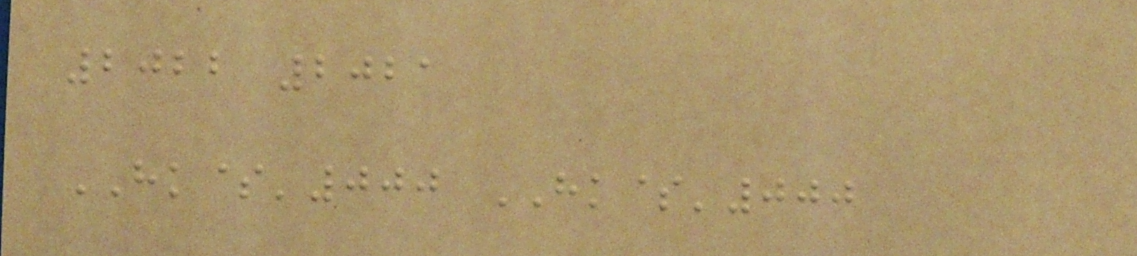2022 2021
HK$'000 HK$'000
